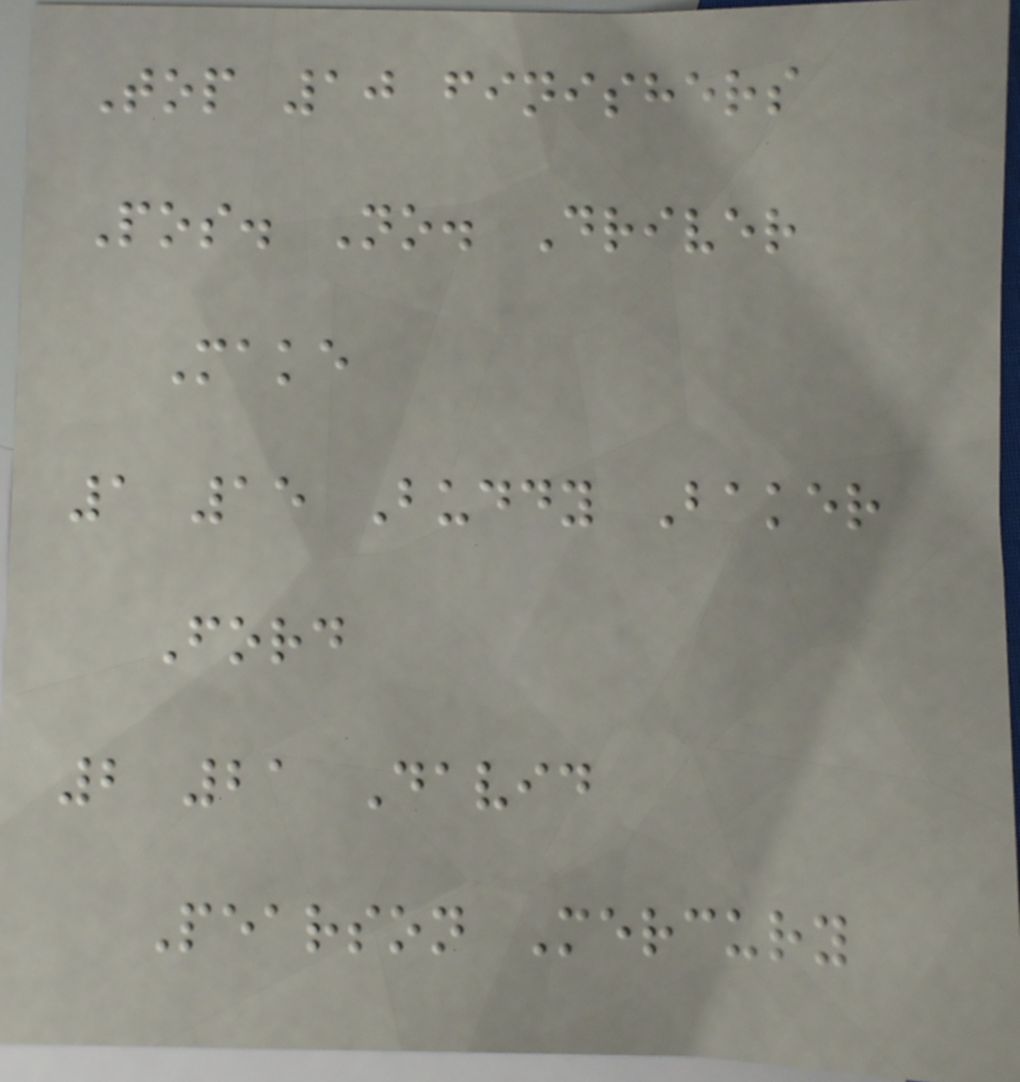Top 10 finishers
Pos. No. Driver
Make
1 15 Buddy Baker
Ford
2 21 David
Pearson Mercury
